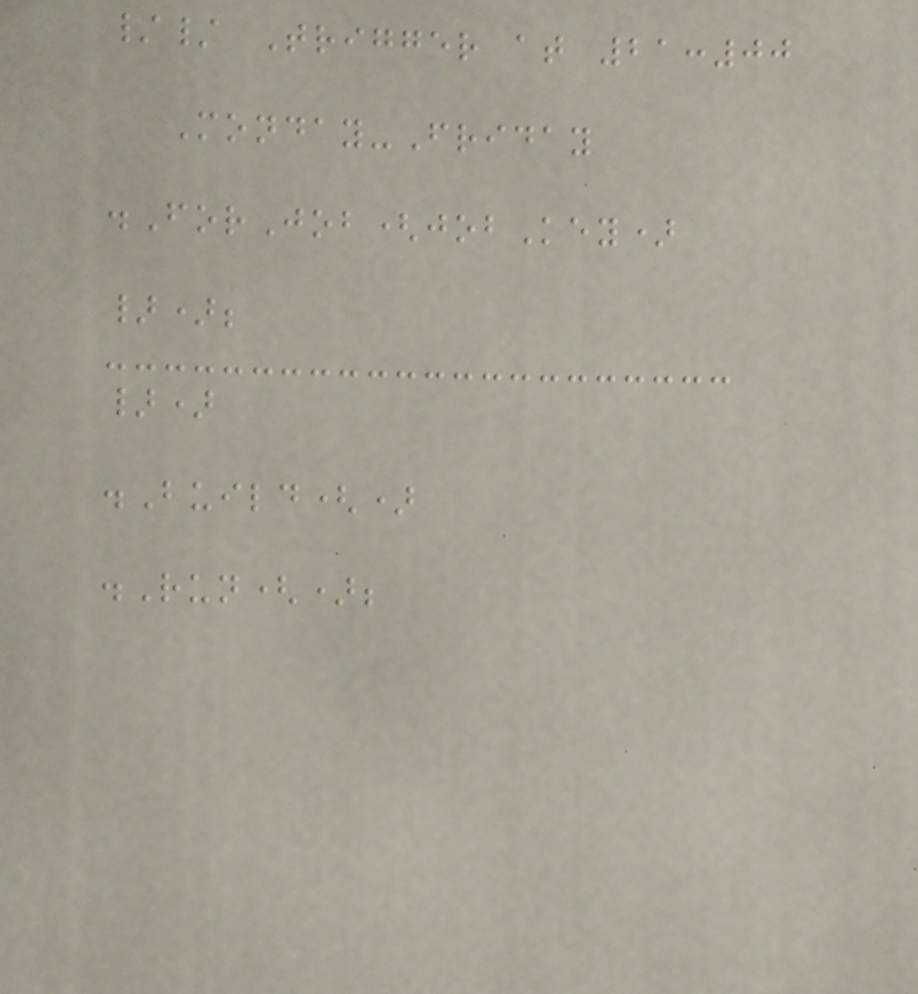// Trigger at 21:00
Monday-Friday
.ForJob(jobKey)
});
})
.Build()
.Run();
